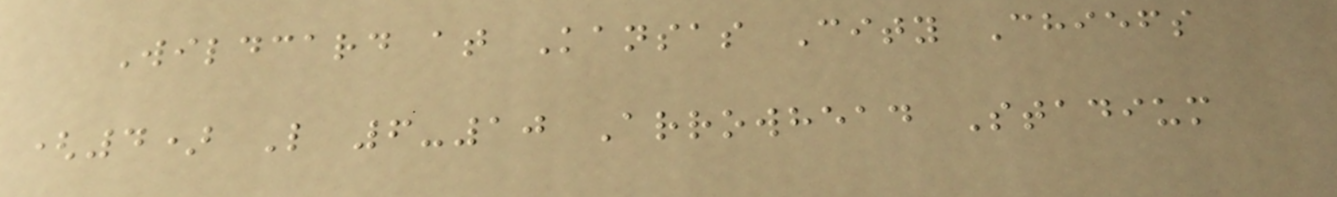Wildcard at Kansas City Chiefs
(4) L 6-10 Arrowhead Stadium
